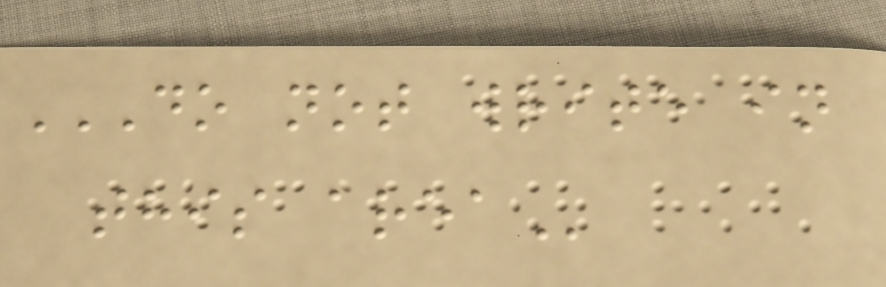DO NOT WRITE IN
THIS AREA
